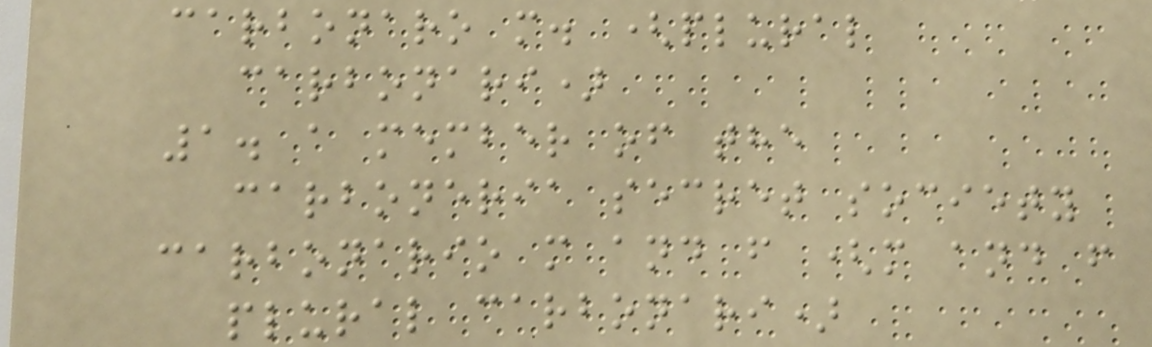carbonaro m. (plural
carbonari)
1. a member of the
carboneria secret society
carbonario m and f (m and f
plural carbonari)
